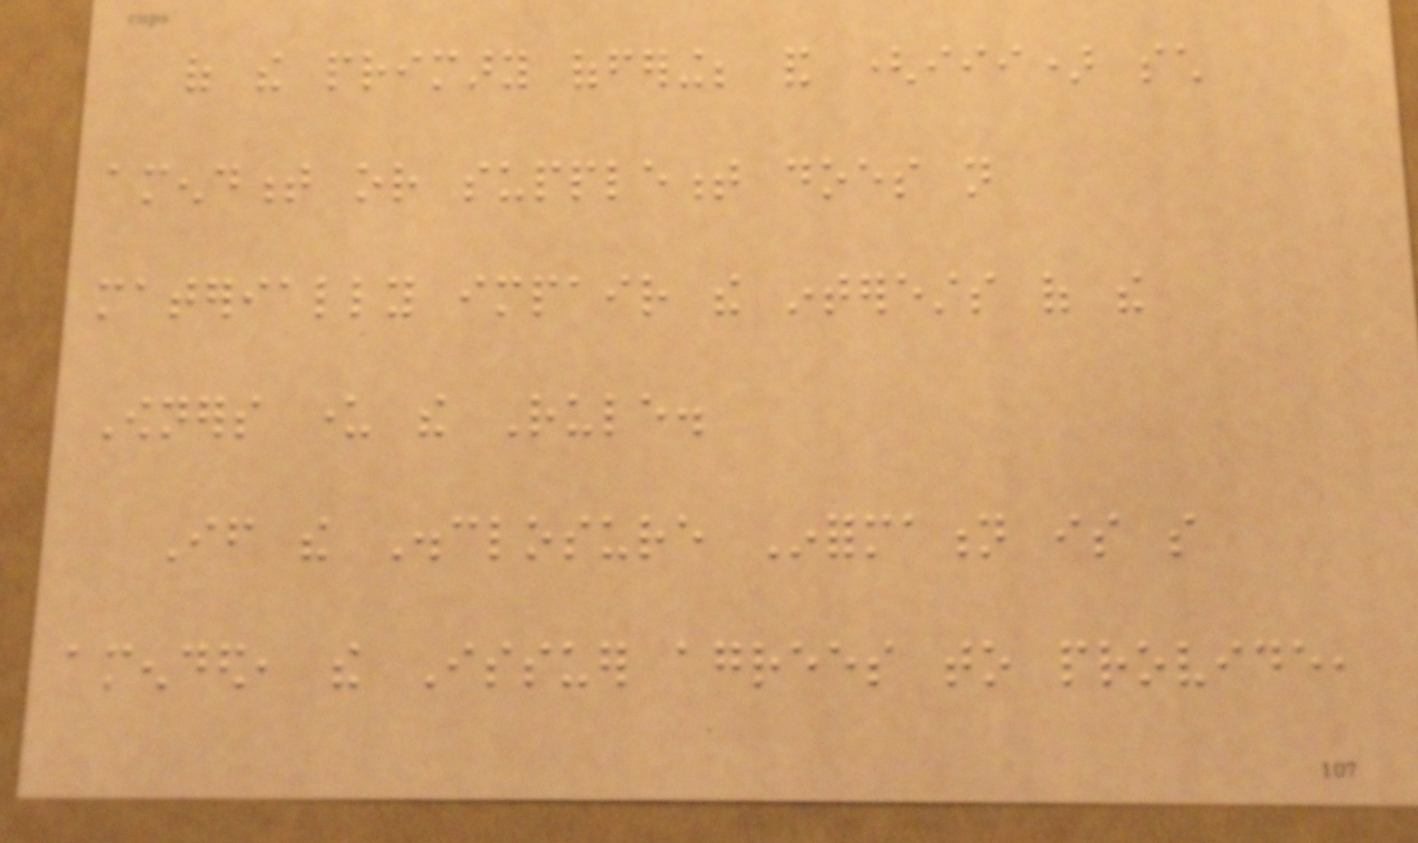of the primary offering; and (iii) such
amendment or supplement does not
materially impair the interests of the
Owners under the Rule.
If the Disclosure Information is so
amended, the Issuer agrees to provide,
